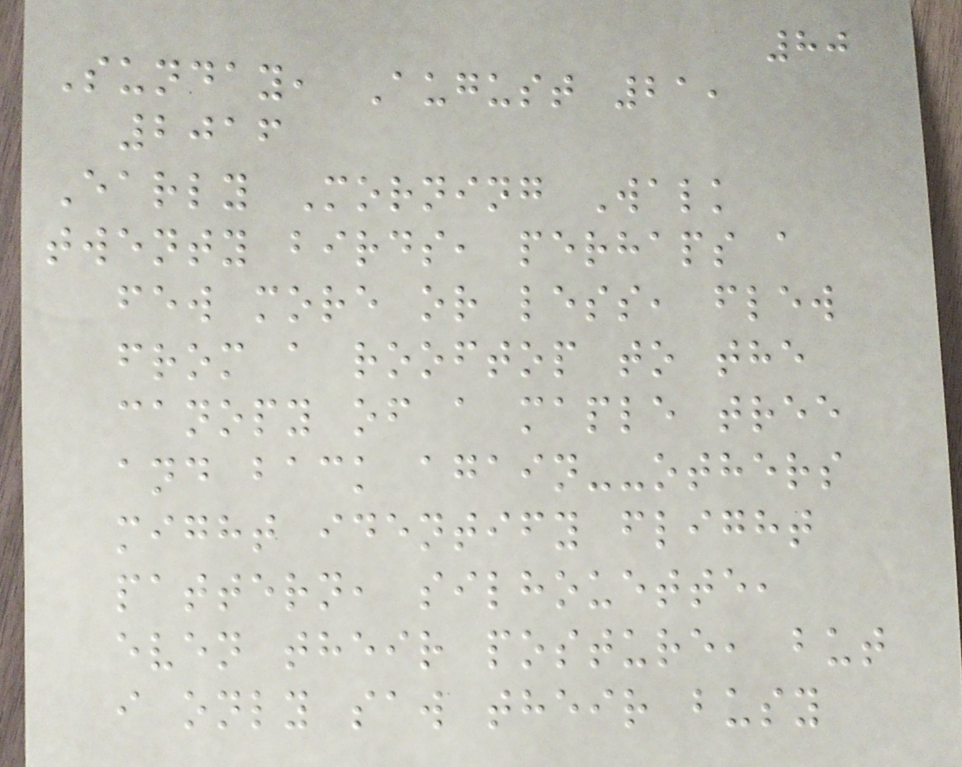80
Sunday, August 21,
2016
Early Morning Walk
twenty birds, perhaps a
few more or less, flew
from a rooftop to the
canopy of a maple tree
and back again--others
might identify flight
pattern, silhouette,
even their posture, but
i only saw their busy
